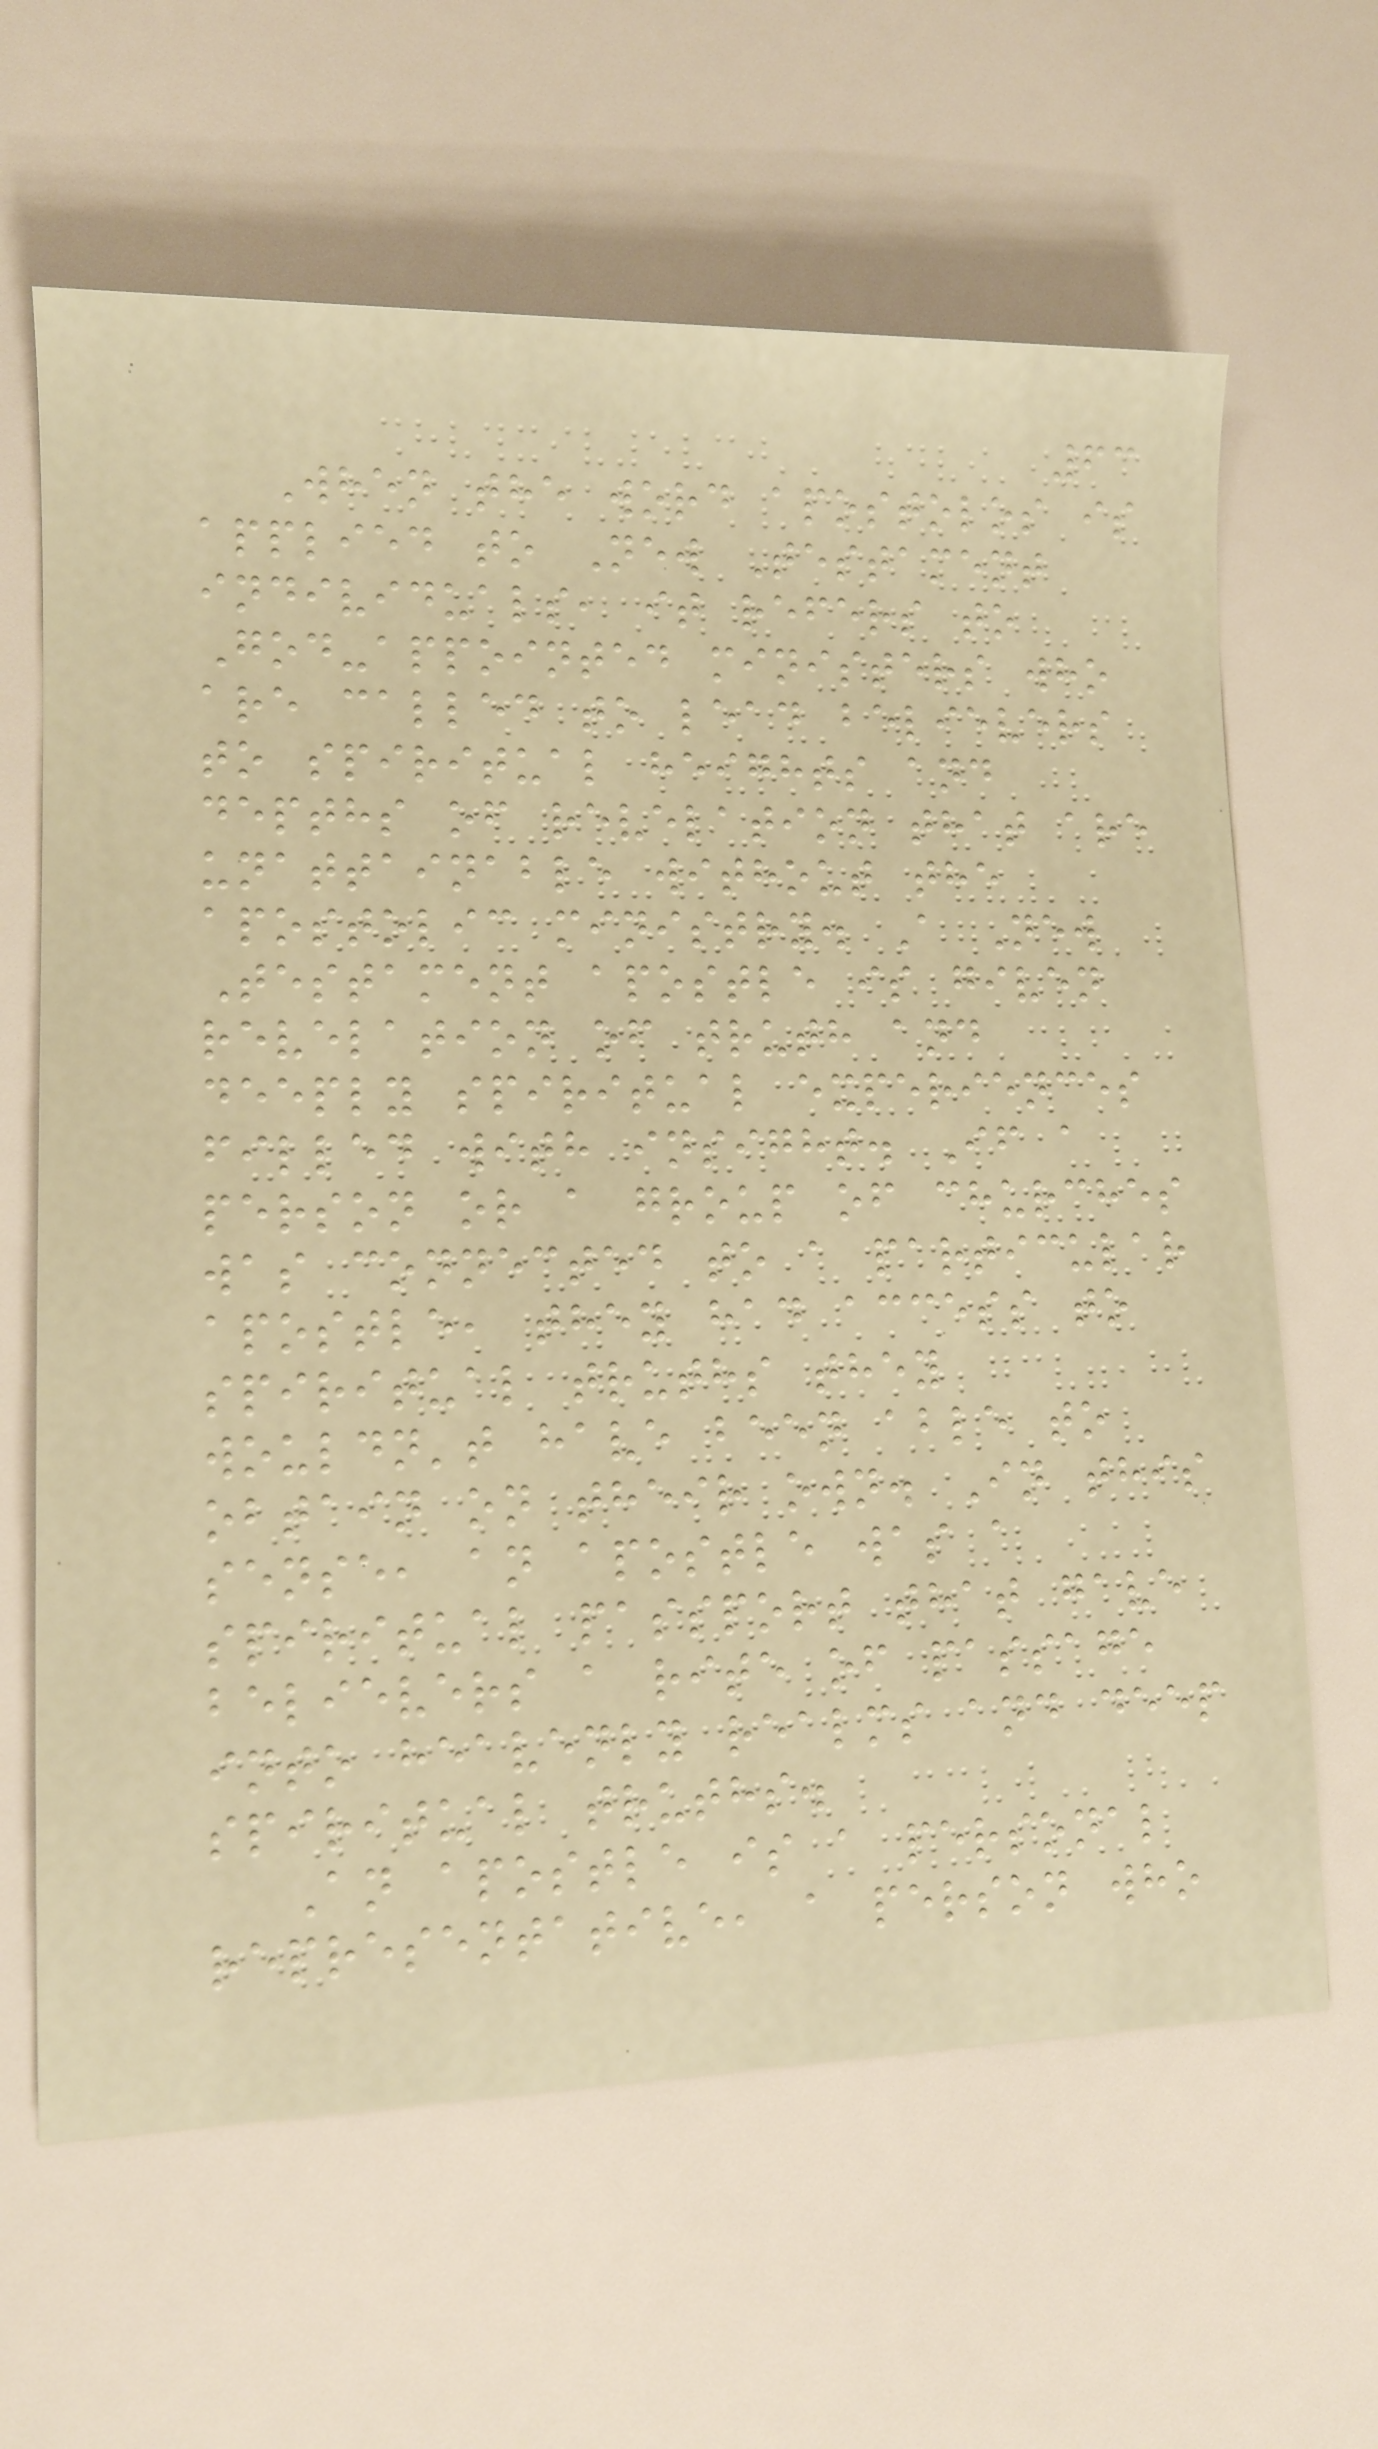63
When the word apostolos is
applied to New Testament
individuals, it refers to
God-appointed ministers who
are called to lead believers
to spiritual heights and
depths of revelation that are
unattainable without the
apostolic ministry. A New
Testament apostle is given
revelation of truth and
deeply spiritual experiences
filled with insight. If a
person or a group of churches
was connected to a particular
apostle, they had access to
spiritual truths they
wouldn't have been able to
obtain on their own. In this
sense, an apostle was a
spiritual passport that gave
believers a rite of passage
into heavenly realms and deep
spiritual truths.
An apostle is a personal
representative, a person who
